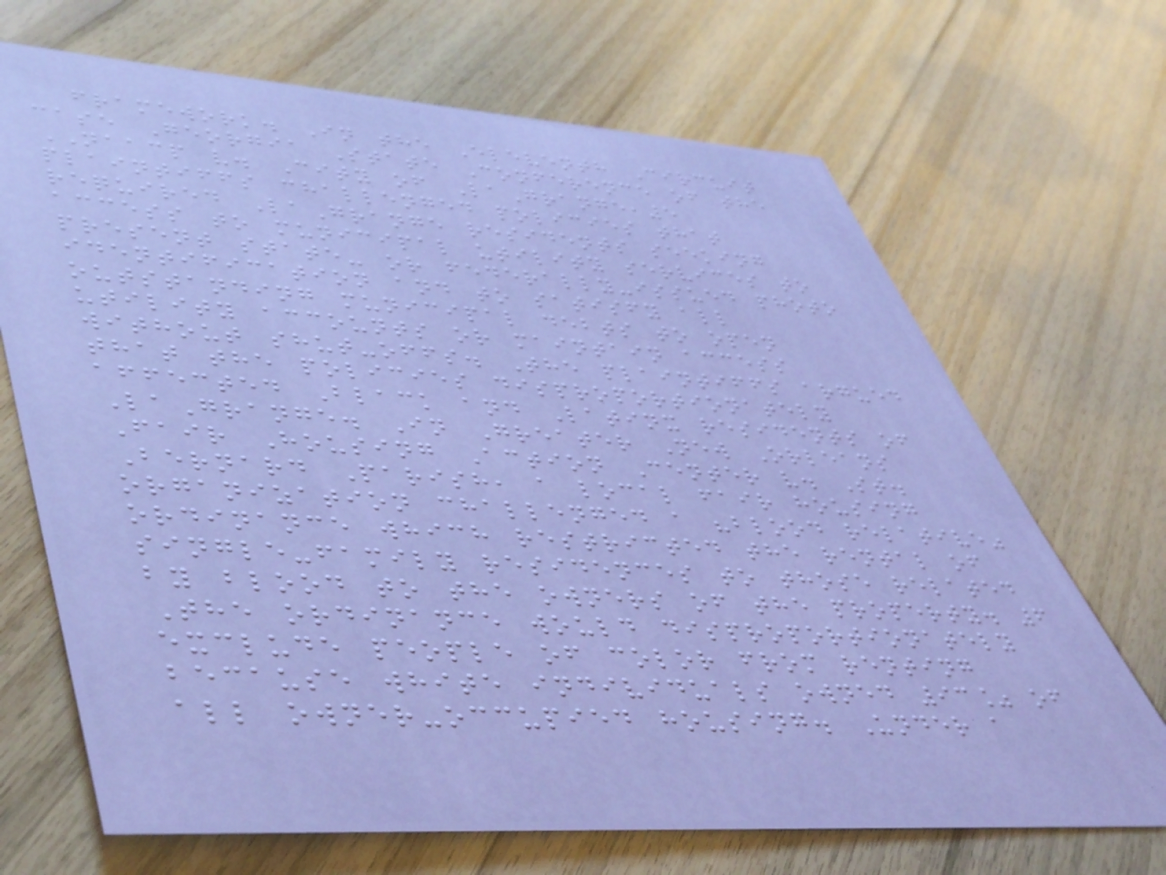framework. In the Eleventh Circuit
case Georgia State Conference of the
NAACP v. City of LaGrange,5
plaintiffs challenged policies that
required LaGrange residents seeking
access to municipal utility services to
present state- or federally-issued photo
identification and to satisfy all
outstanding municipal debts to open
utility accounts or maintain access
without shut-offs. The plaintiffs argued
that the policies disproportionately
affected Black and Latinx residents of
LaGrange. In Greater New Orleans
Fair Housing Action Center v. St.
Bernard Parish, a local fair housing
organization challenged a "blood relative"
ordinance which restricted the rental of
single-family residences to those related
by blood to the owners of the property. 6
The ordinance would disproportionately
exclude people of color from renting
because white individuals owned 93% of
all owner-occupied housing. Under a
